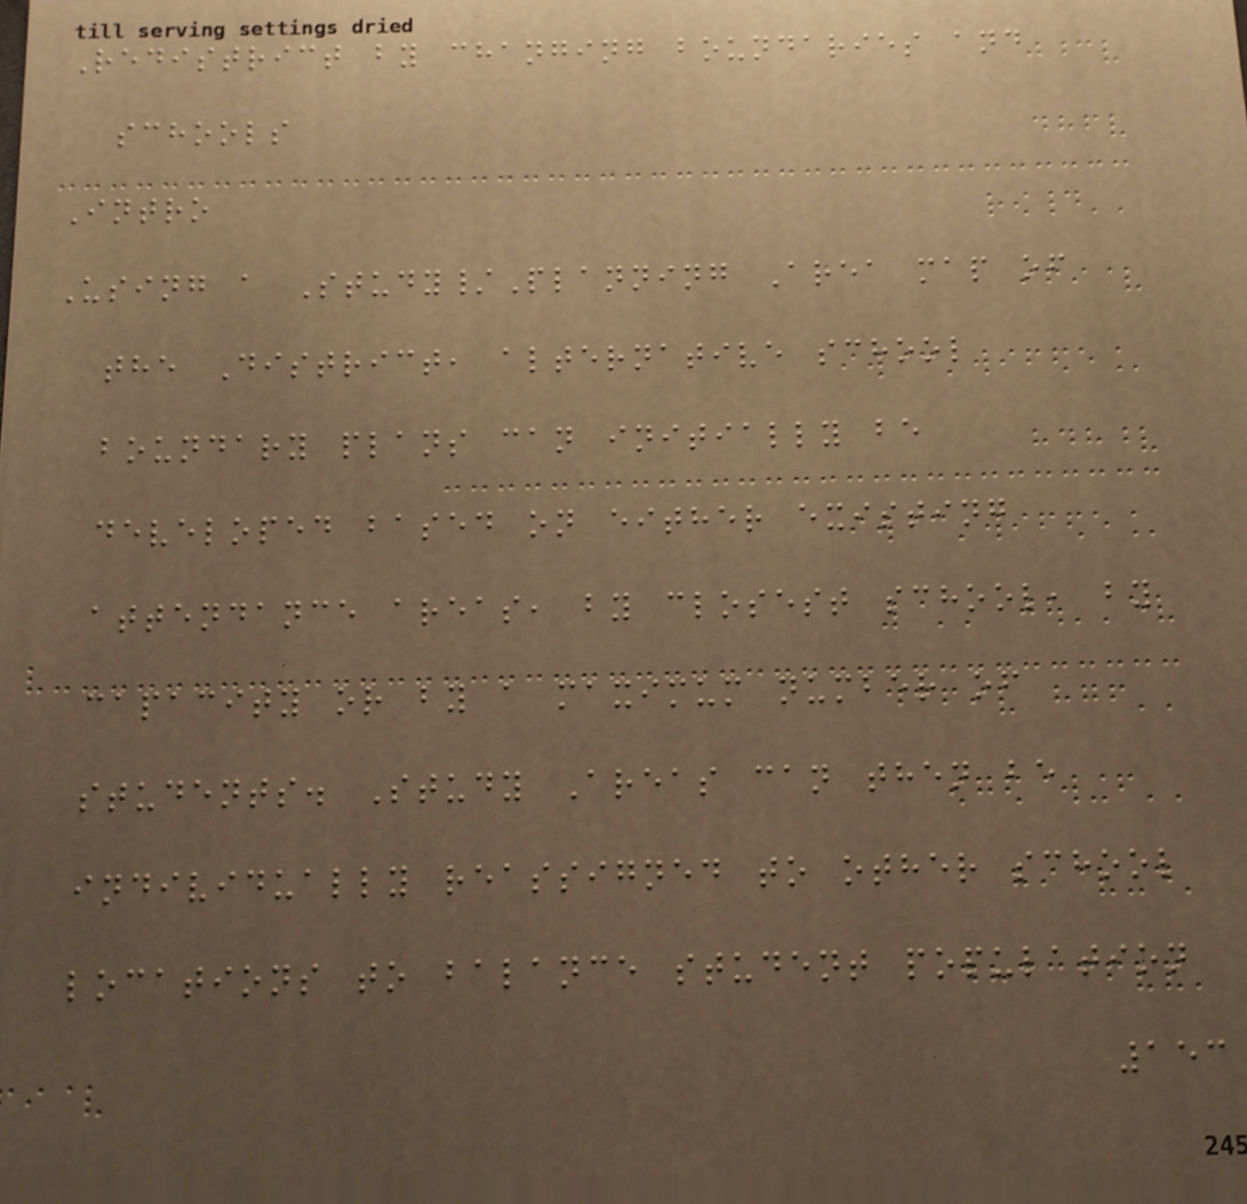Redistrict by changing boundaries and
schools
Intro
Using a Study/Planning Area map of
the District, alternative school
boundary plans can initially be
developed based on either existing
attendance areas, by closest school, by
capacity or by a maximum number of
students. Study Areas can then be
individually reassigned to other school
locations to balance student population
153
